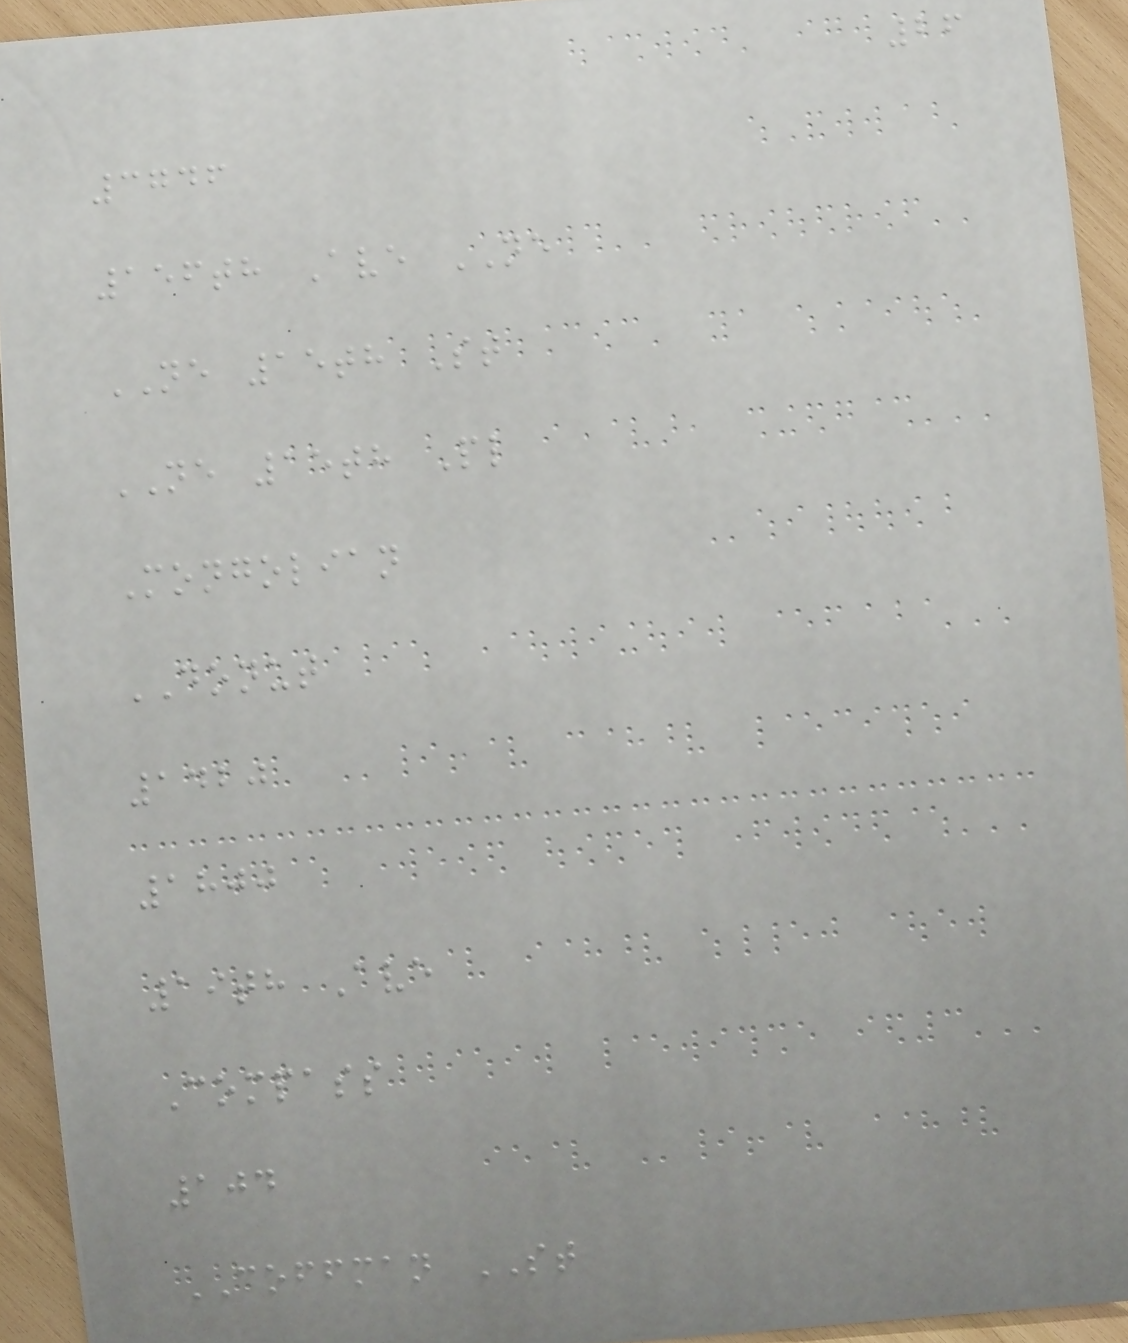26
3746
156th Ave NE
NE 15th St
NE 15th Pl
Mongolian
DONUT
1420
1800
19th Ave
Compass
104
COFFMAN ST
